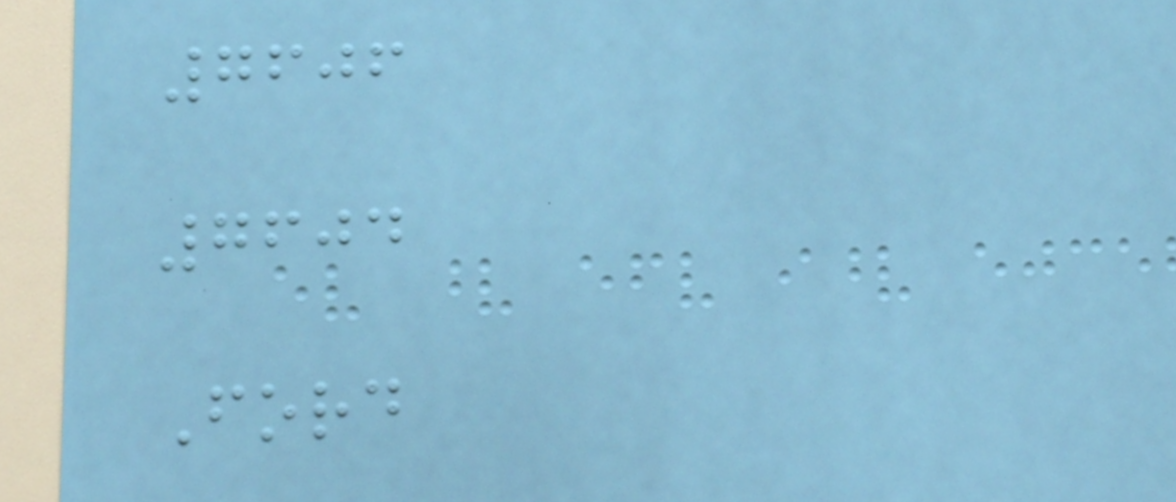7606
7604
Ford
